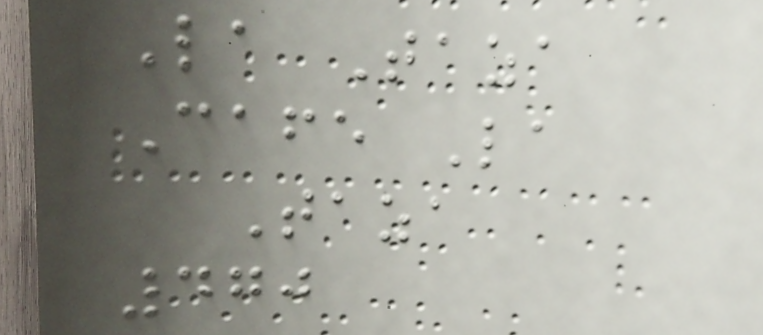La Taza
Cafe La
Taza
470
